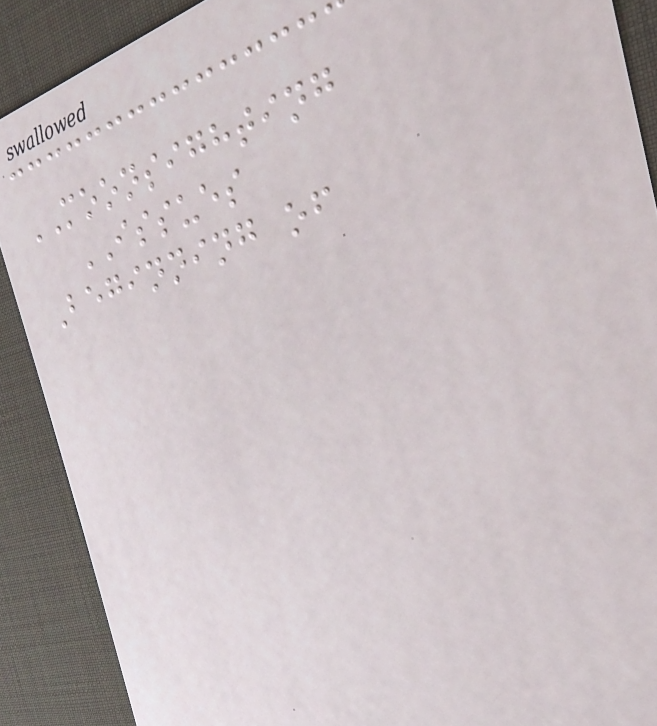MOONSIGHTING
ISSUES
Beginning of
